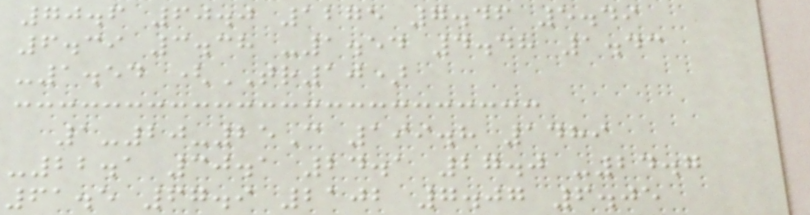70.6 60.0 1275 7.46 5.49
6.39 3.38 -1.54 4.48 1.43
-1.54 (TR10)
1-20-25C 199.8 1489
-22.1 30.1 24.1 27.0 -24.7
61.5 67.9 2102 7.07 6.05
